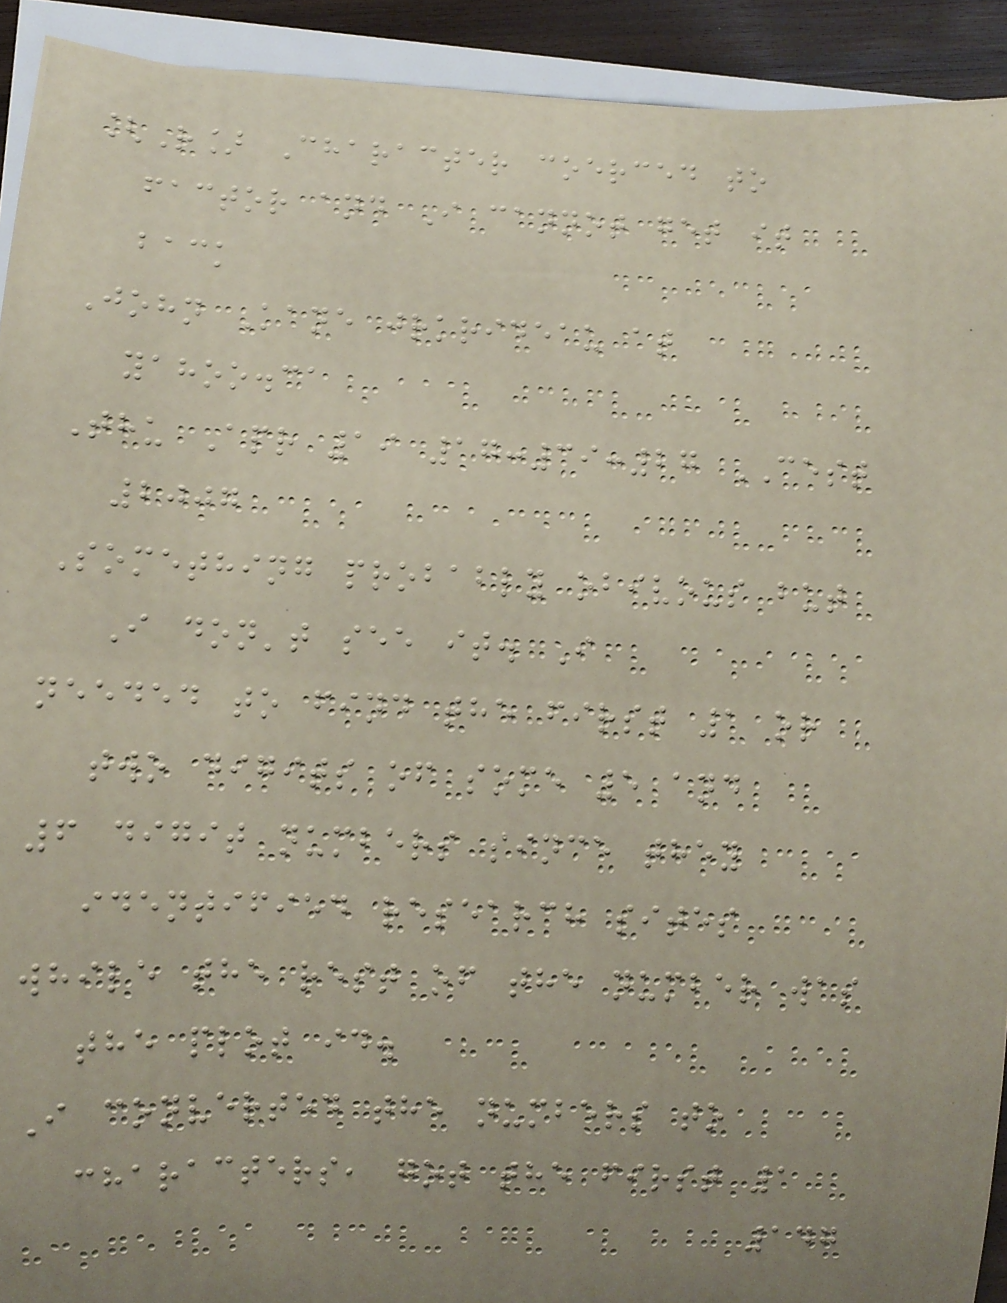[R] Character coerced to
factor and I cannot get it
back
John Kane jrkrideau at
yahoo.ca
Thu Apr 19 17:39:27 CEST
2007
Something probably obivous but
I don't see it. I
needed to find the first 1 or
two digits of some 5 and
6 digit numbers since they
identified research sites
while the rest of the number was
the plot id.
I converted the numbers to
characters, got the first 1
147
